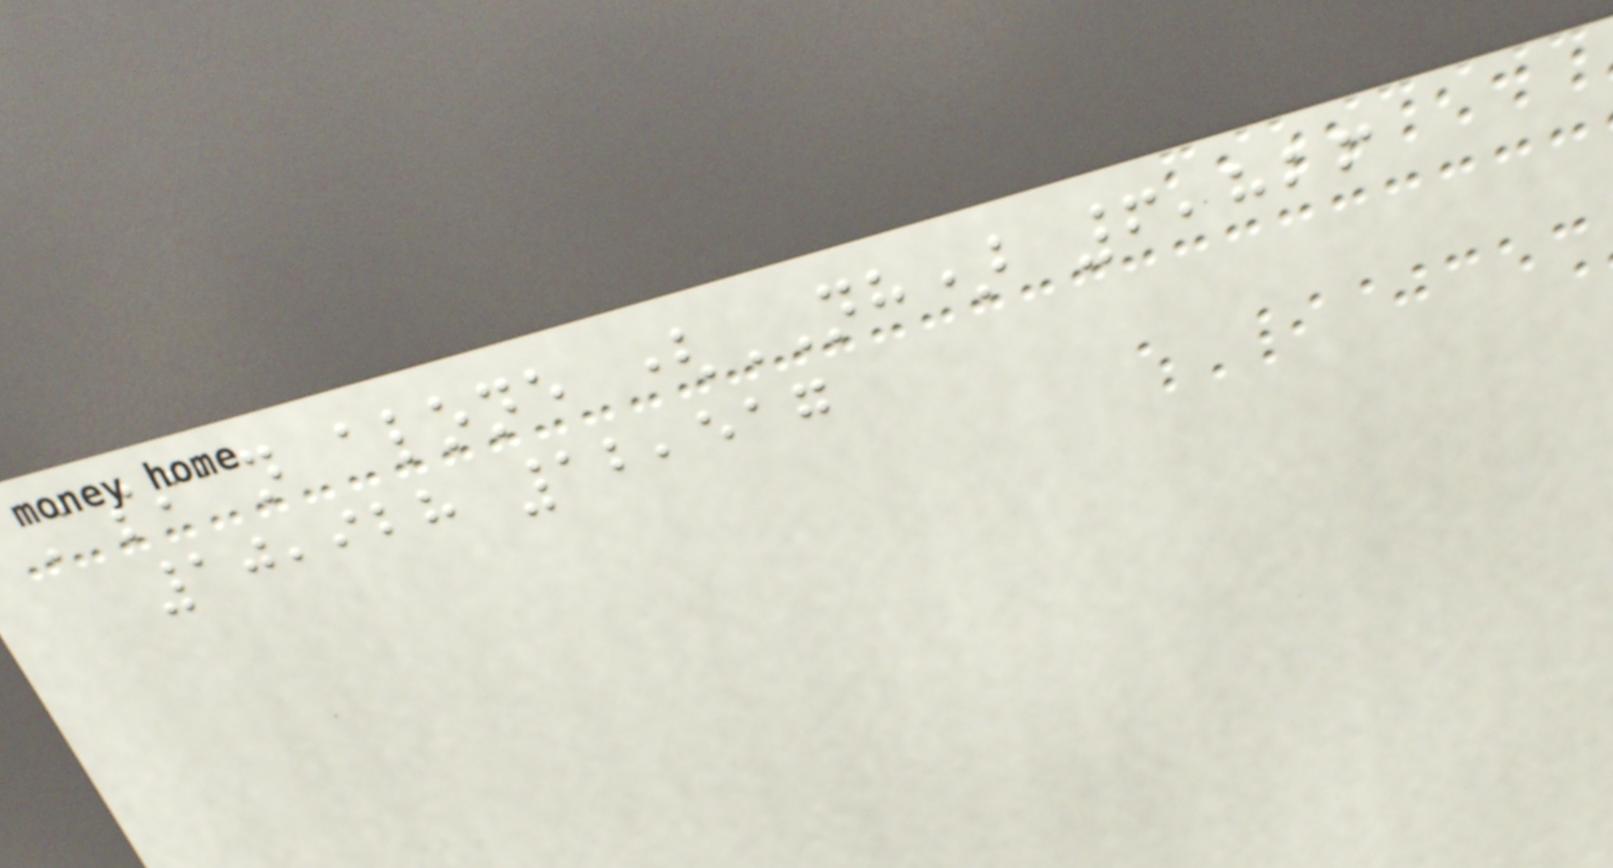Asian alone (NH) 6,826
10,928 12,517
